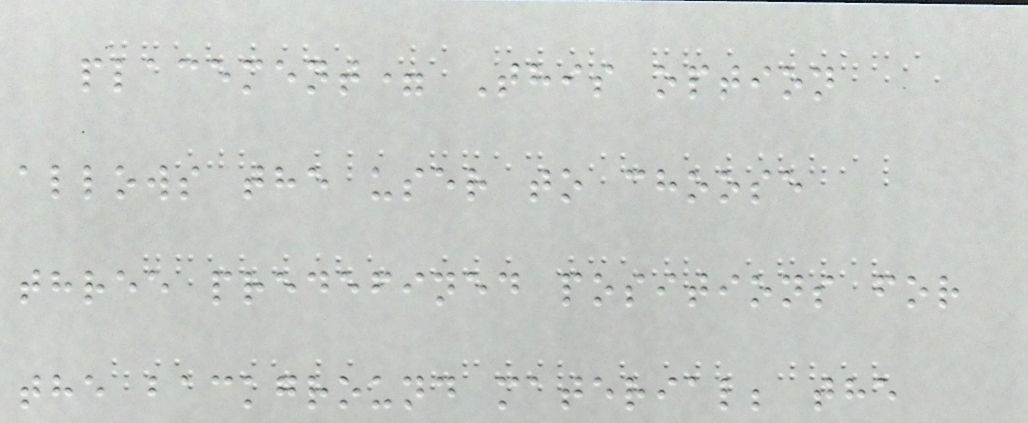placement= This option
allows the user to choose
three predefined positions for
the background material; the
